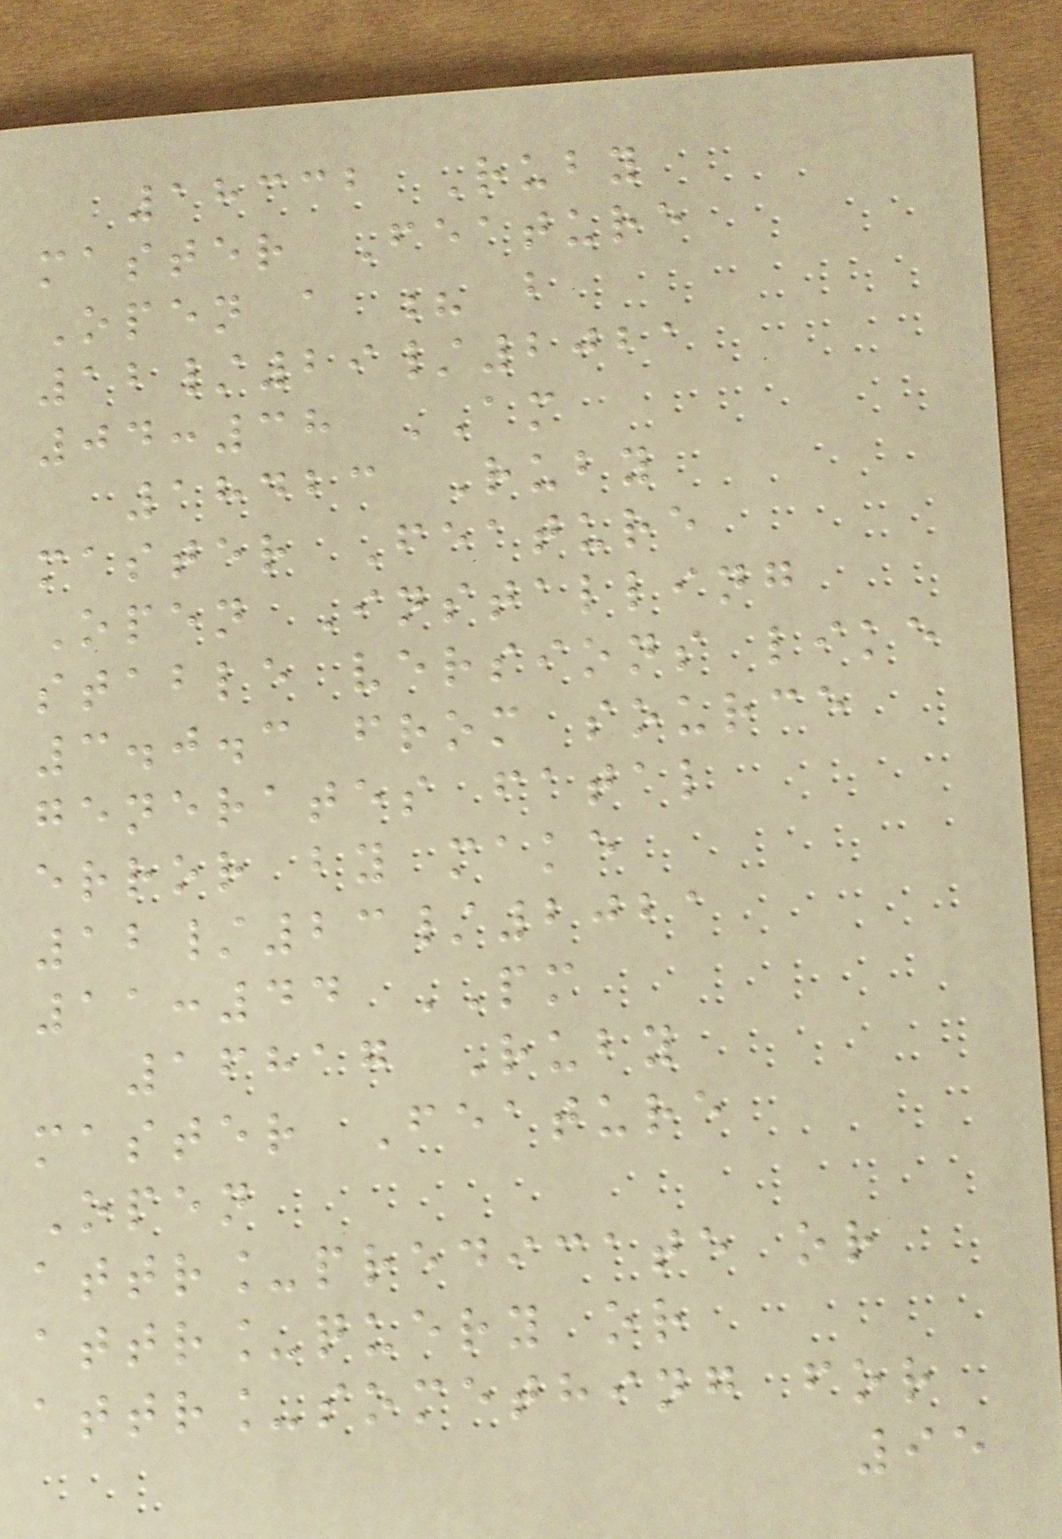18332 Ruby
master Feature
Open a ? b
12/29/2021
04:38 AM
18423 Ruby
master Feature
Open Installing
stable versions like
3.0.3 from source
generates fatal
error by make
12/23/2021
11:44 PM
16817 Ruby
master Feature
Open
attr_predicate or
attr_query or
attr_something for
95
